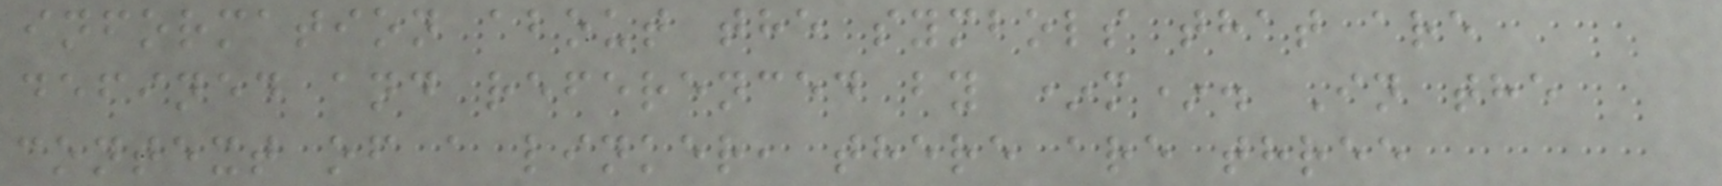information about the symbols that are
defined and referenced by *m*. In the
context of a linker, there are three
